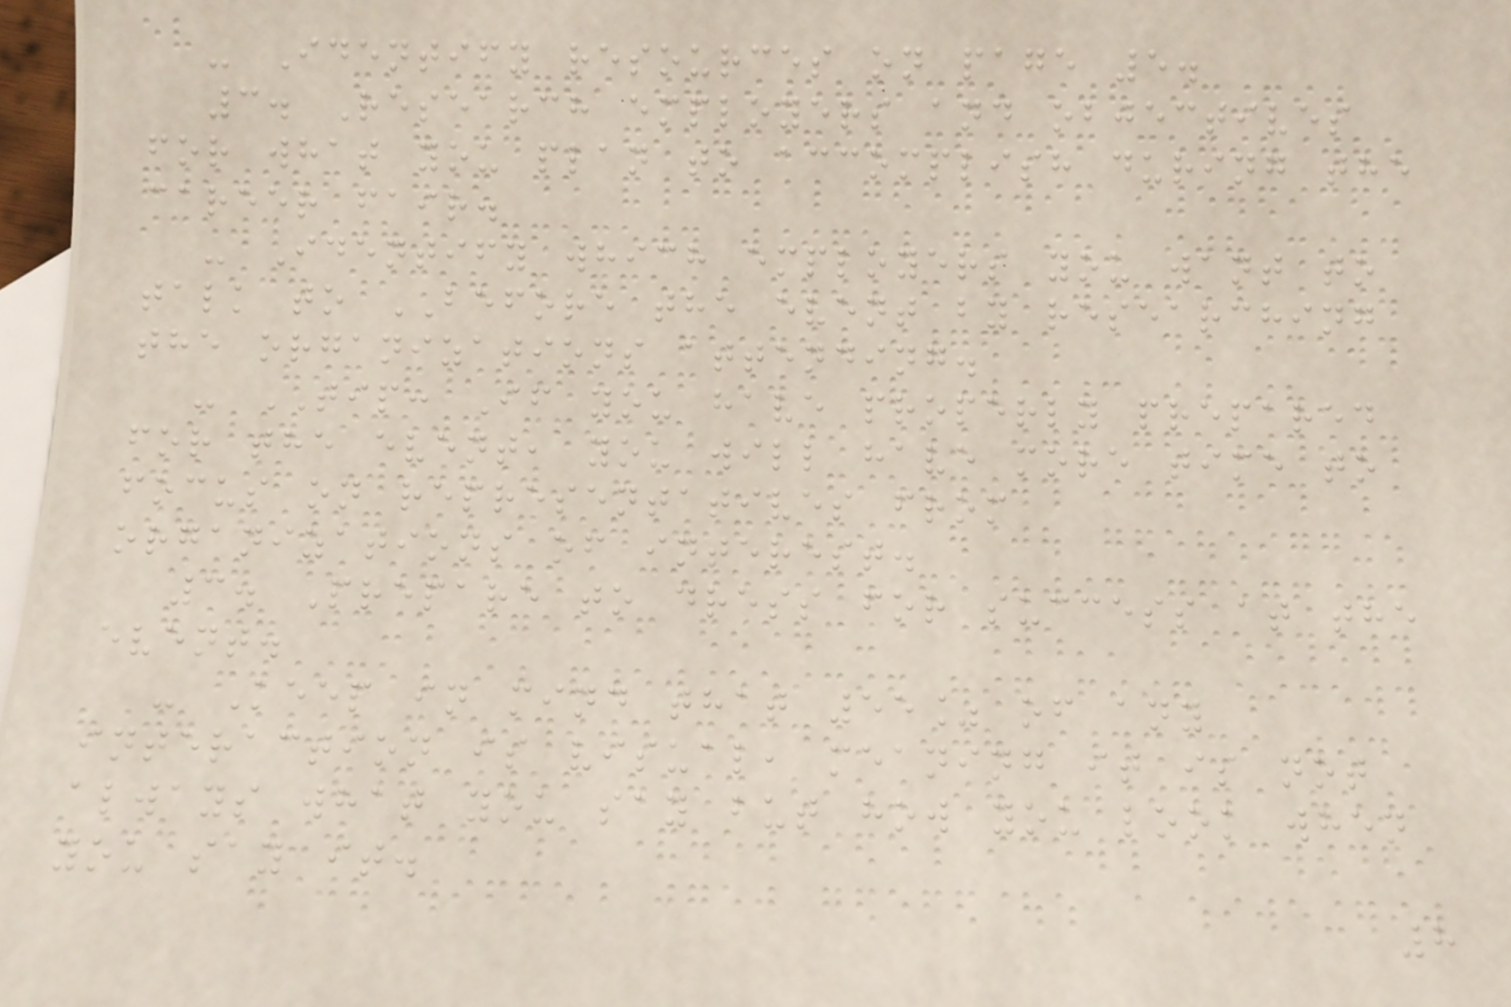- Identify resources on page 5.
3. Research employers and objectives
for what you plan to accomplish during the
career fair.
- Identify which employers you want to
talk to BEFORE the event by researching
the organizations attending.
- TIP: If you have properly prepared
for the event, you will have more time to
focus on representatives from
organizations of interest.
3. Prepare to dress for success at the
event.
- Keep in mind that 55% of any
interaction is visual, meaning it is not
always what you say but how you look when
you say it.
8
